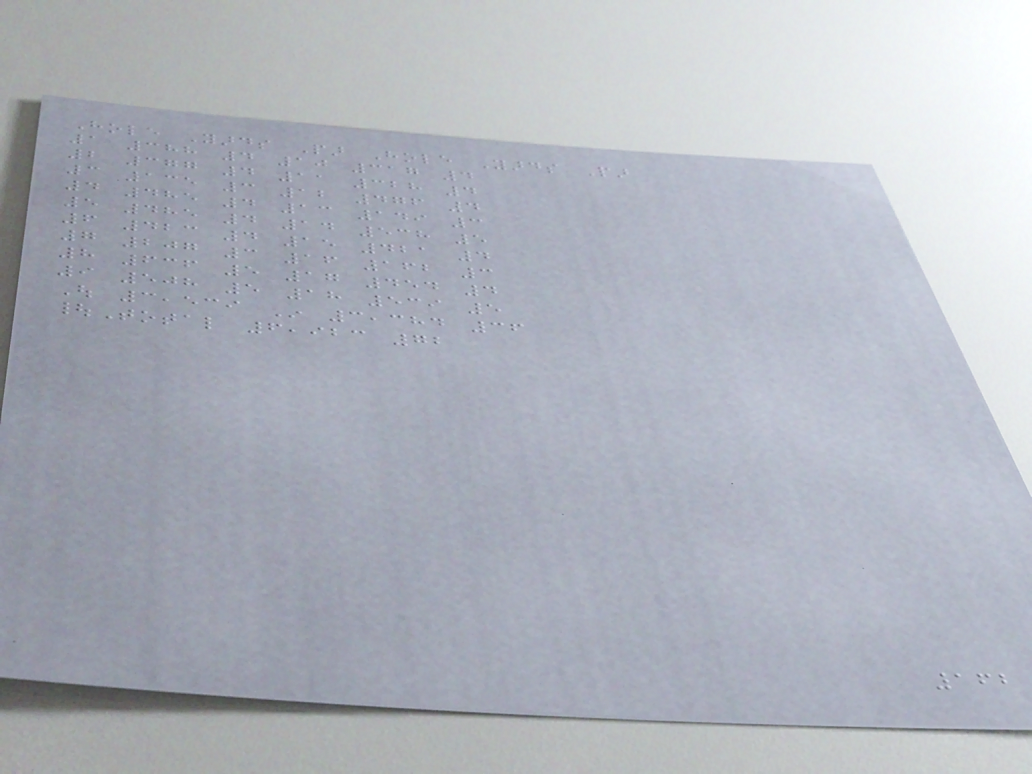Hole Yards Par Hole Yards Par
1 388 4 10 317 4
2 377 4 11 328 4
3 135 3 12 476 4
4 485 4 13 149 3
5 485 4 14 538 5
6 423 4 15 421 4
7 207 3 16 162 3
8 636 5 17 454 4
9 508 5 18 539 5
Out 3,539 In 3,384 36
|Total 6,923 72
162
